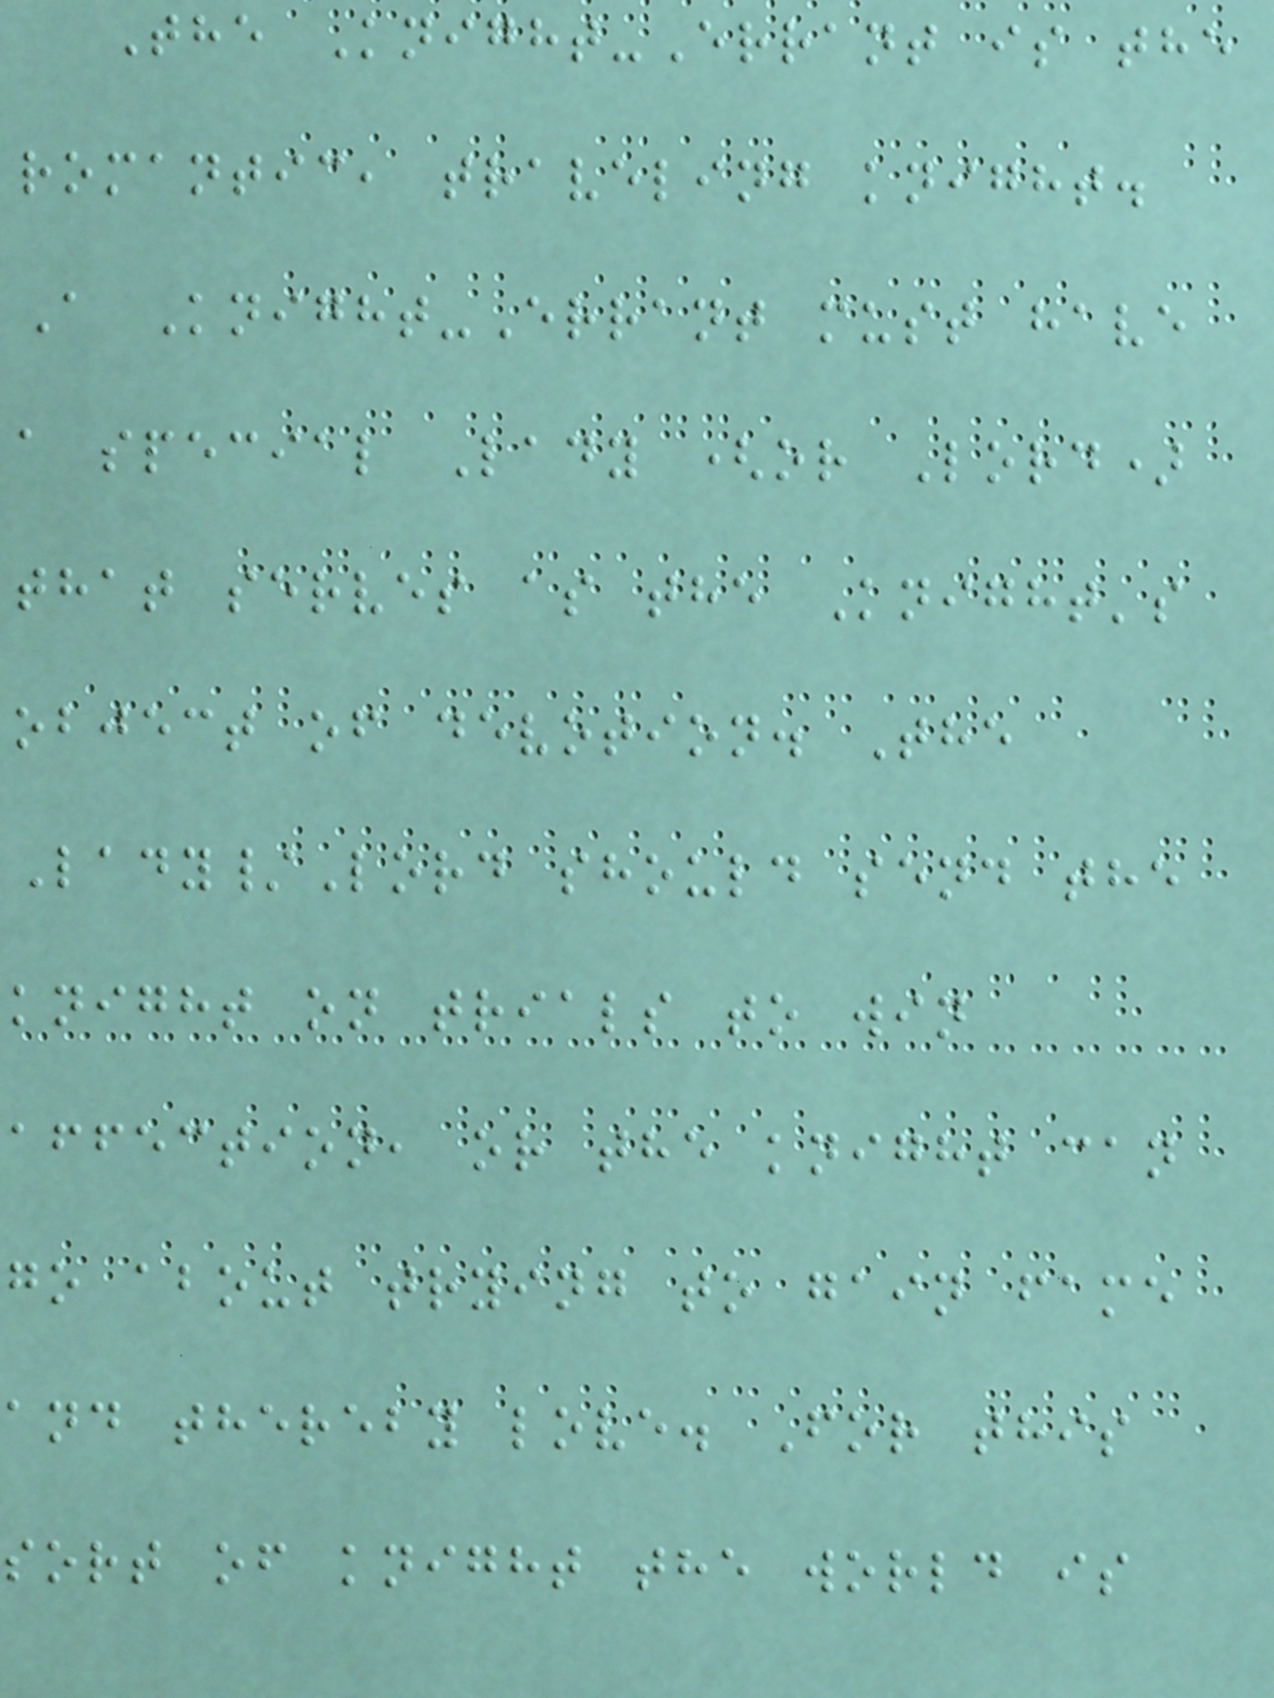The Knight-Errant is the
romantic, traveling knight.
A Knight-Errant must have
a special Lady (or Lord)
that serves as the Knight's
object of devotion. The
Lady/Lord should send the
knight on trials to win
affection, or the knight can
go about trying to gain fame
and thereby love. For this
sort of knight the world is
